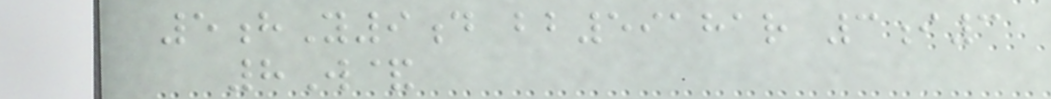5hY9d bb59181r 3i3
8W&
